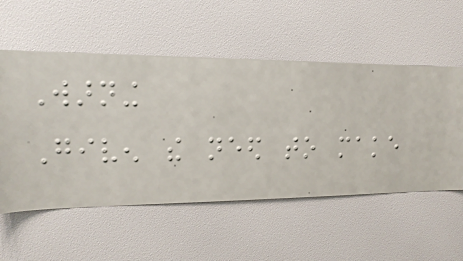Warning
Given the need to make
